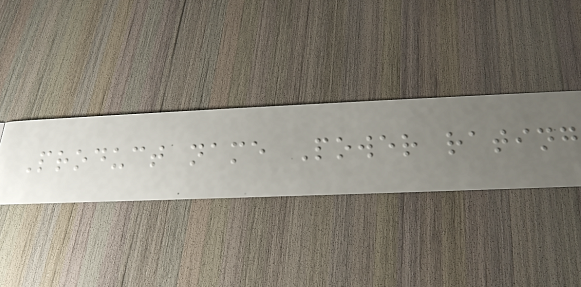Product name Power rating
